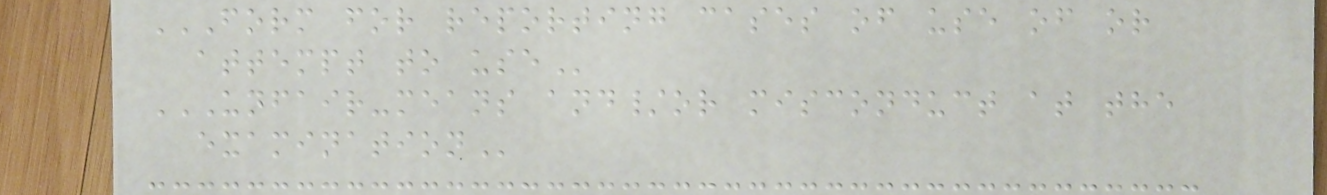FORM FOR REPORTING CASES OF USE OF OR
ATTEMPT TO USE
UNFAIR-MEANS AND/OR MISCONDUCT AT THE
EXAMINATION
